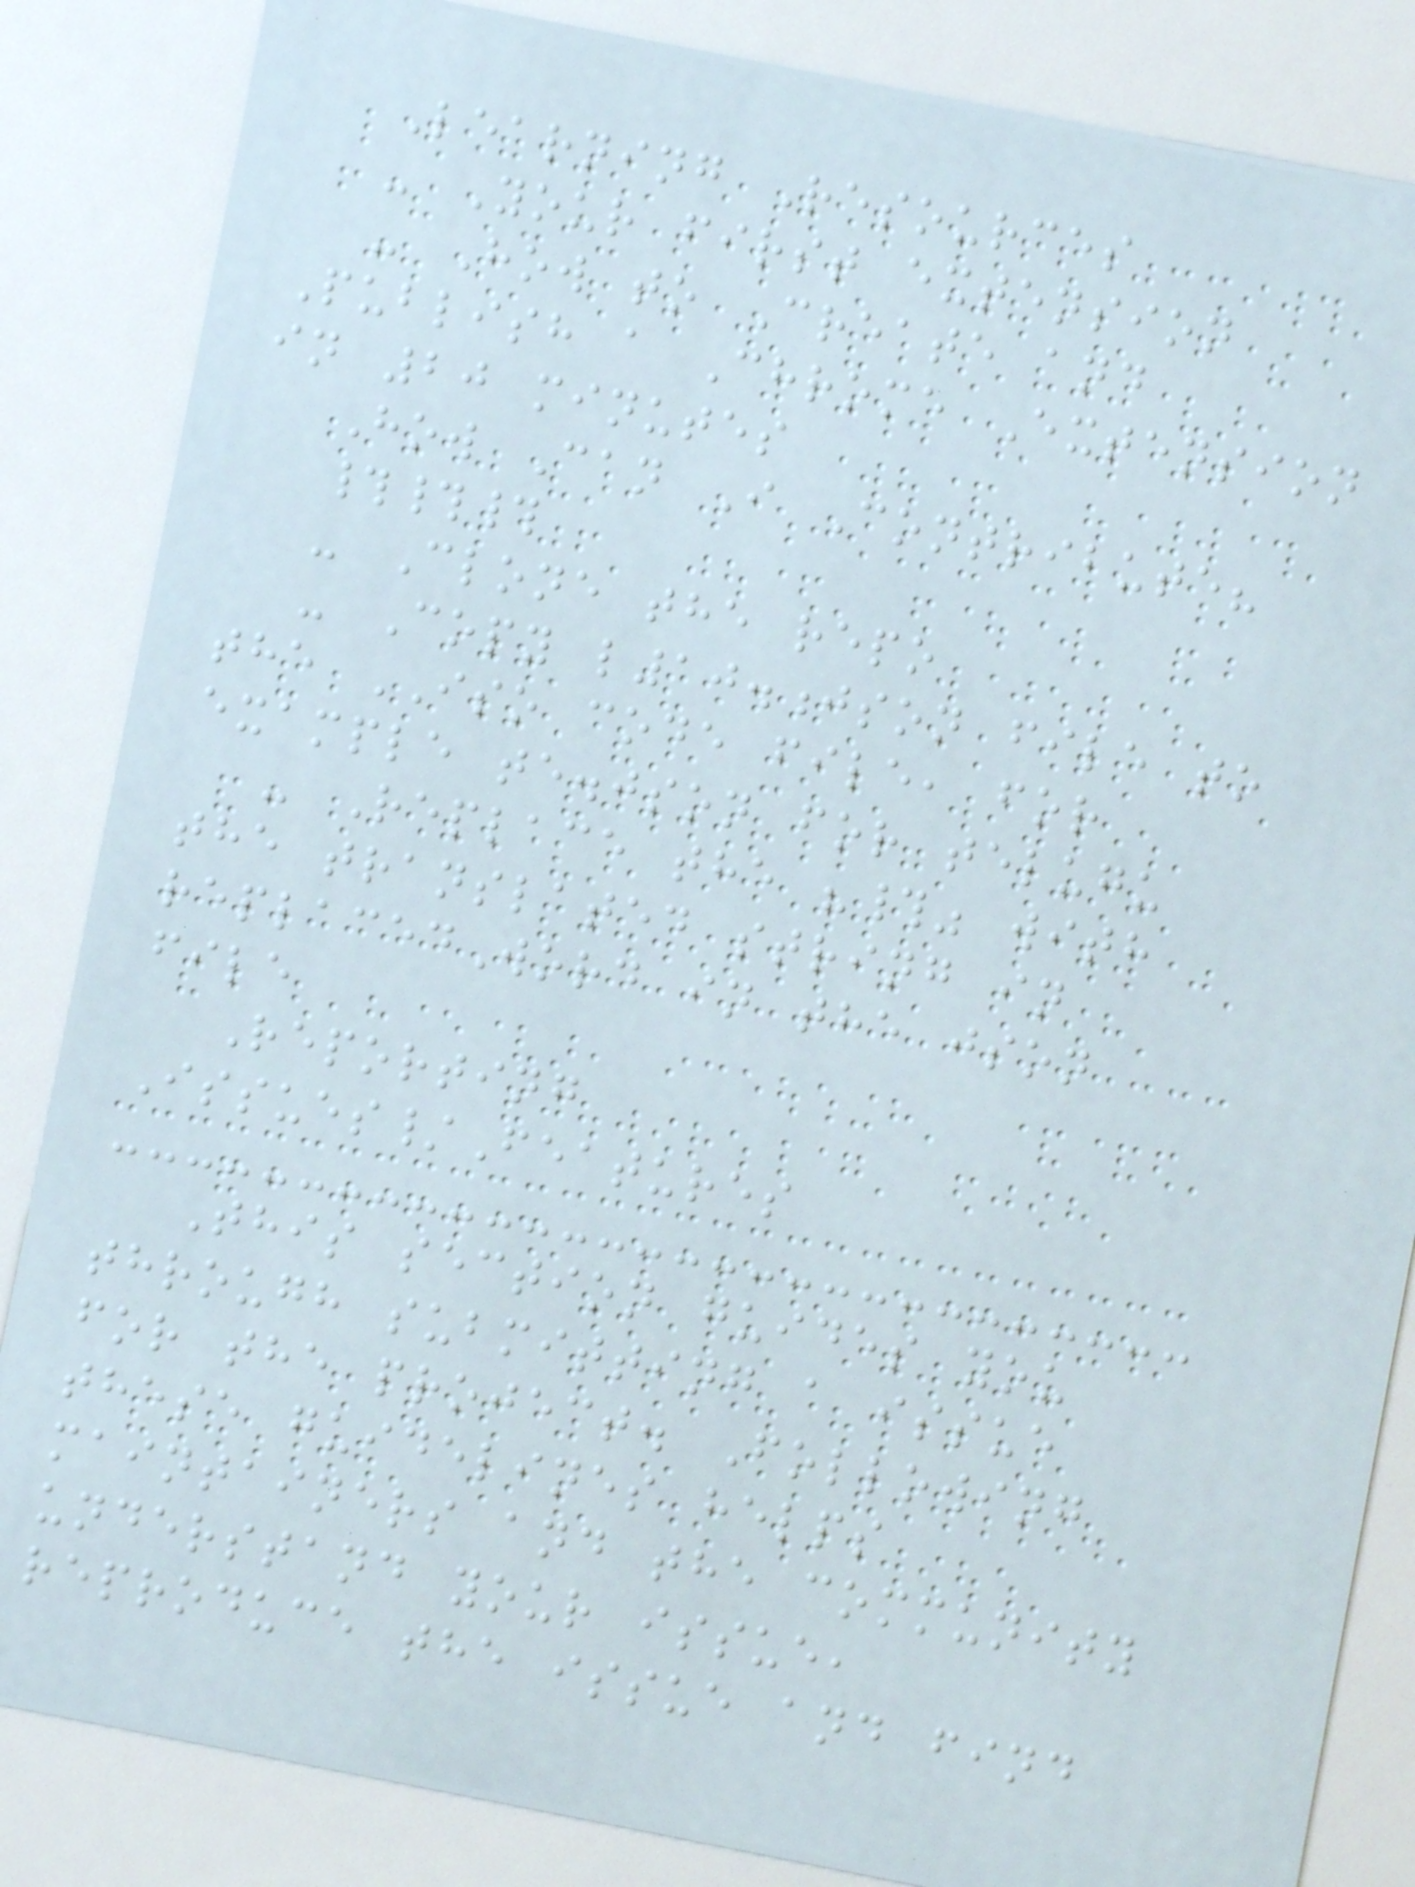Learning Resources
- Your first extension
- How to Create and
Publish a Chrome Extension
in 20 minutes
How Can I Contribute?
###
- Clone the repo
- Copy l10.json file to
the ISO code file, for
example te.json for telugu
- Replace the "#" with
the translated string in
replacedWord in the json
file
Reporting
Issues/Features
This section guides you
through submitting a issue
for the project. Following
these guidelines helps
maintainers and the community
understand your issue,
reproduce the issue and find
